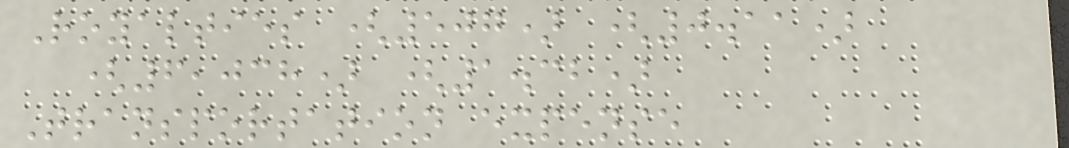Royalties (507) (0.11)
(6,038) (1.32)
Transportation expense
